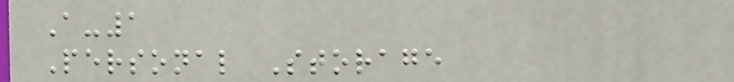A-1
Personal Storage
